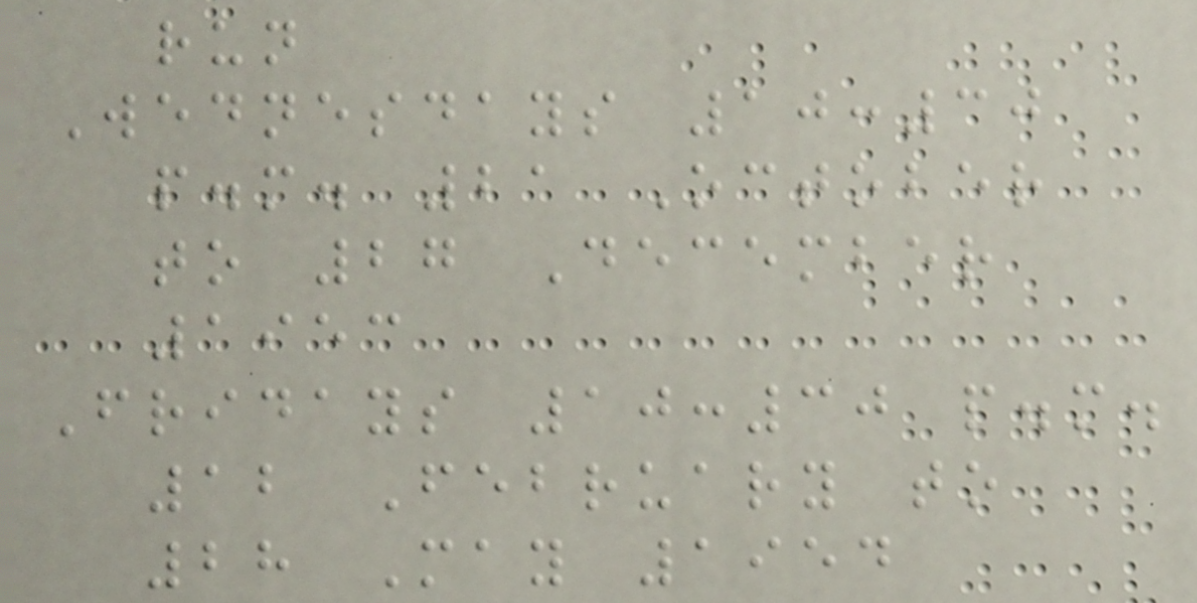run
Wednesdays 10:30
p.m. 21 October
to 27 December
1953
Fridays 10:30 p.m.
12 February to
28 May 1954
